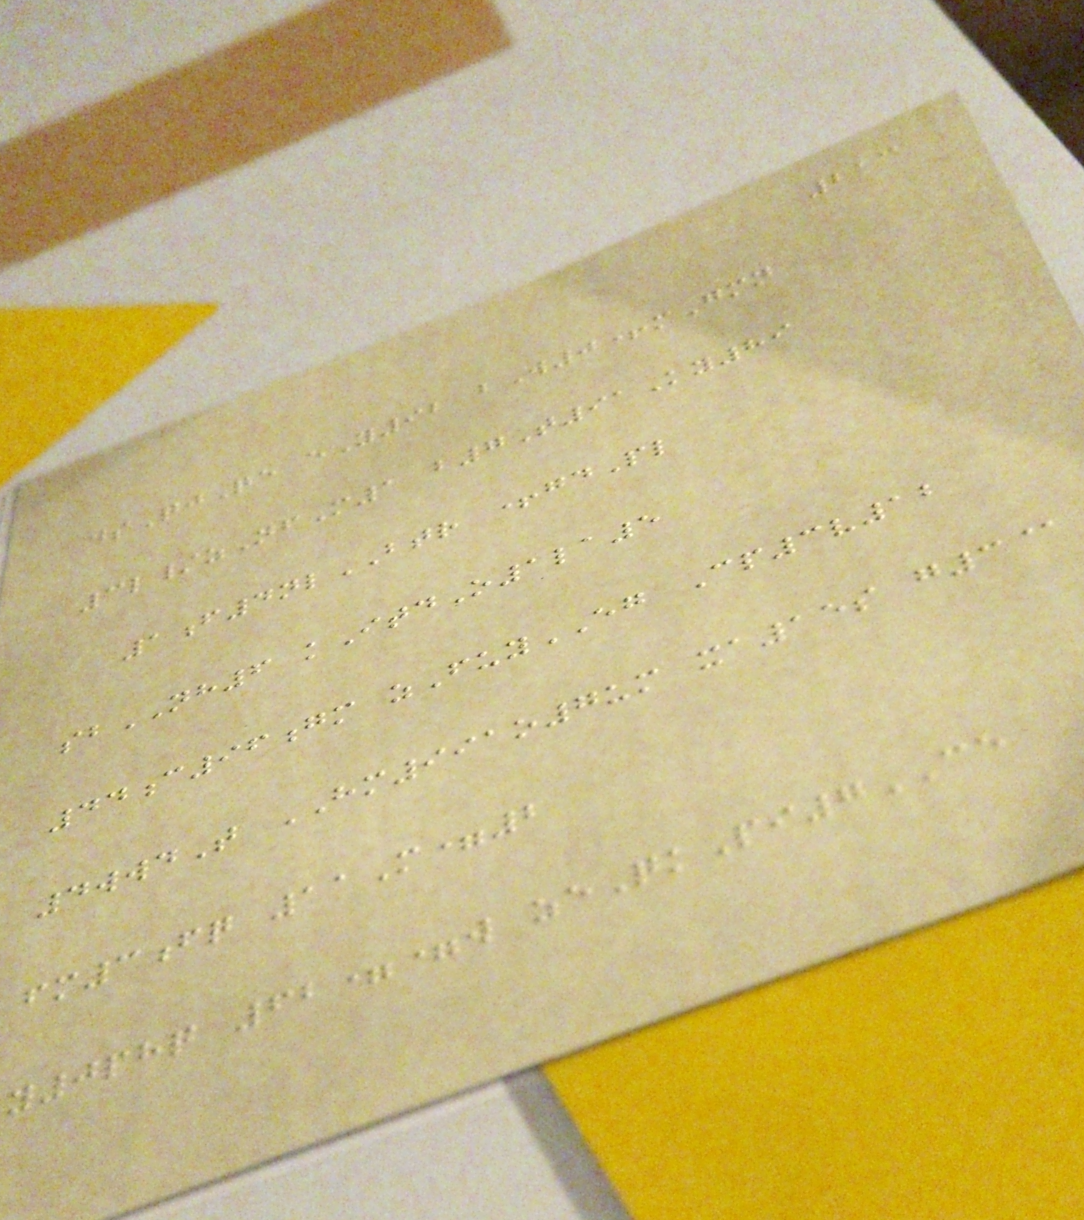213
dsQjQe eY92 bW0+mGmn
3l/zNfM1 b7T91Ky89
1f4nlBTR +gdPl
sbNH6 kItdO1la5
44c96gm zFuyEG Cp3v12
4wwdT HM991o7um xa15s g3@
fm3fq 11M=2
y0phq 62==w zeQkPi7CE
